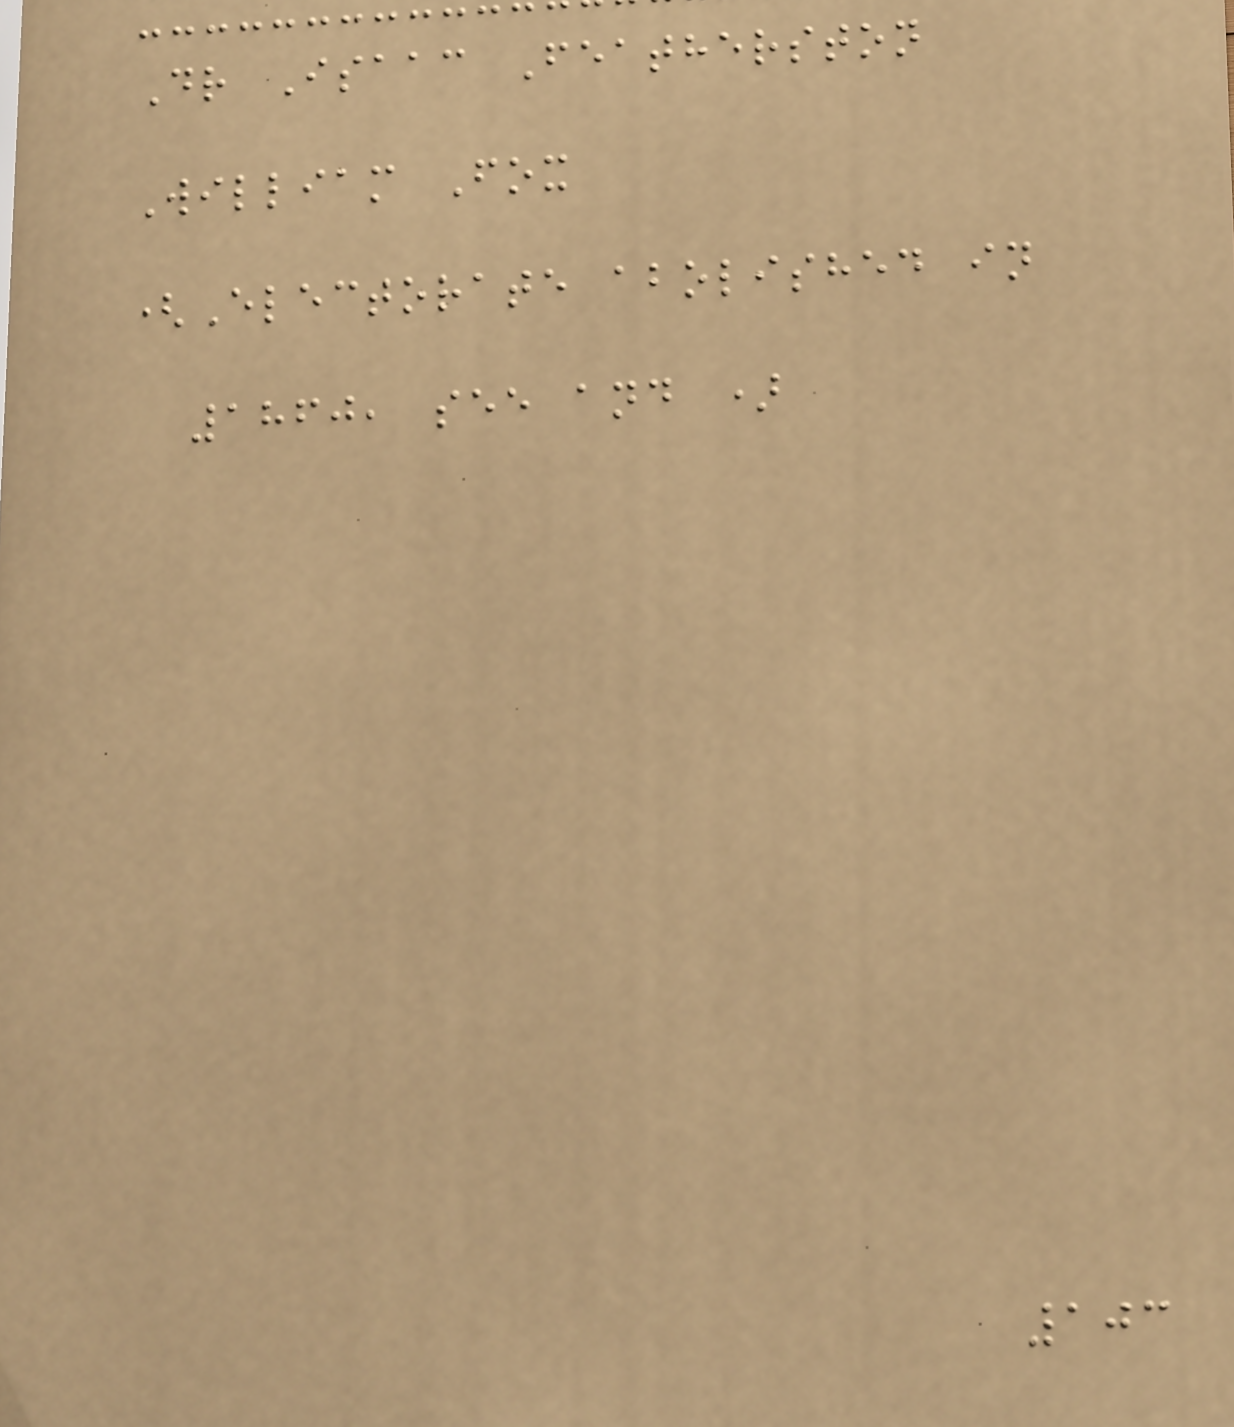Dr Isaac Featherston
William Fox
(Electorate abolished in
1860, see and )
103
